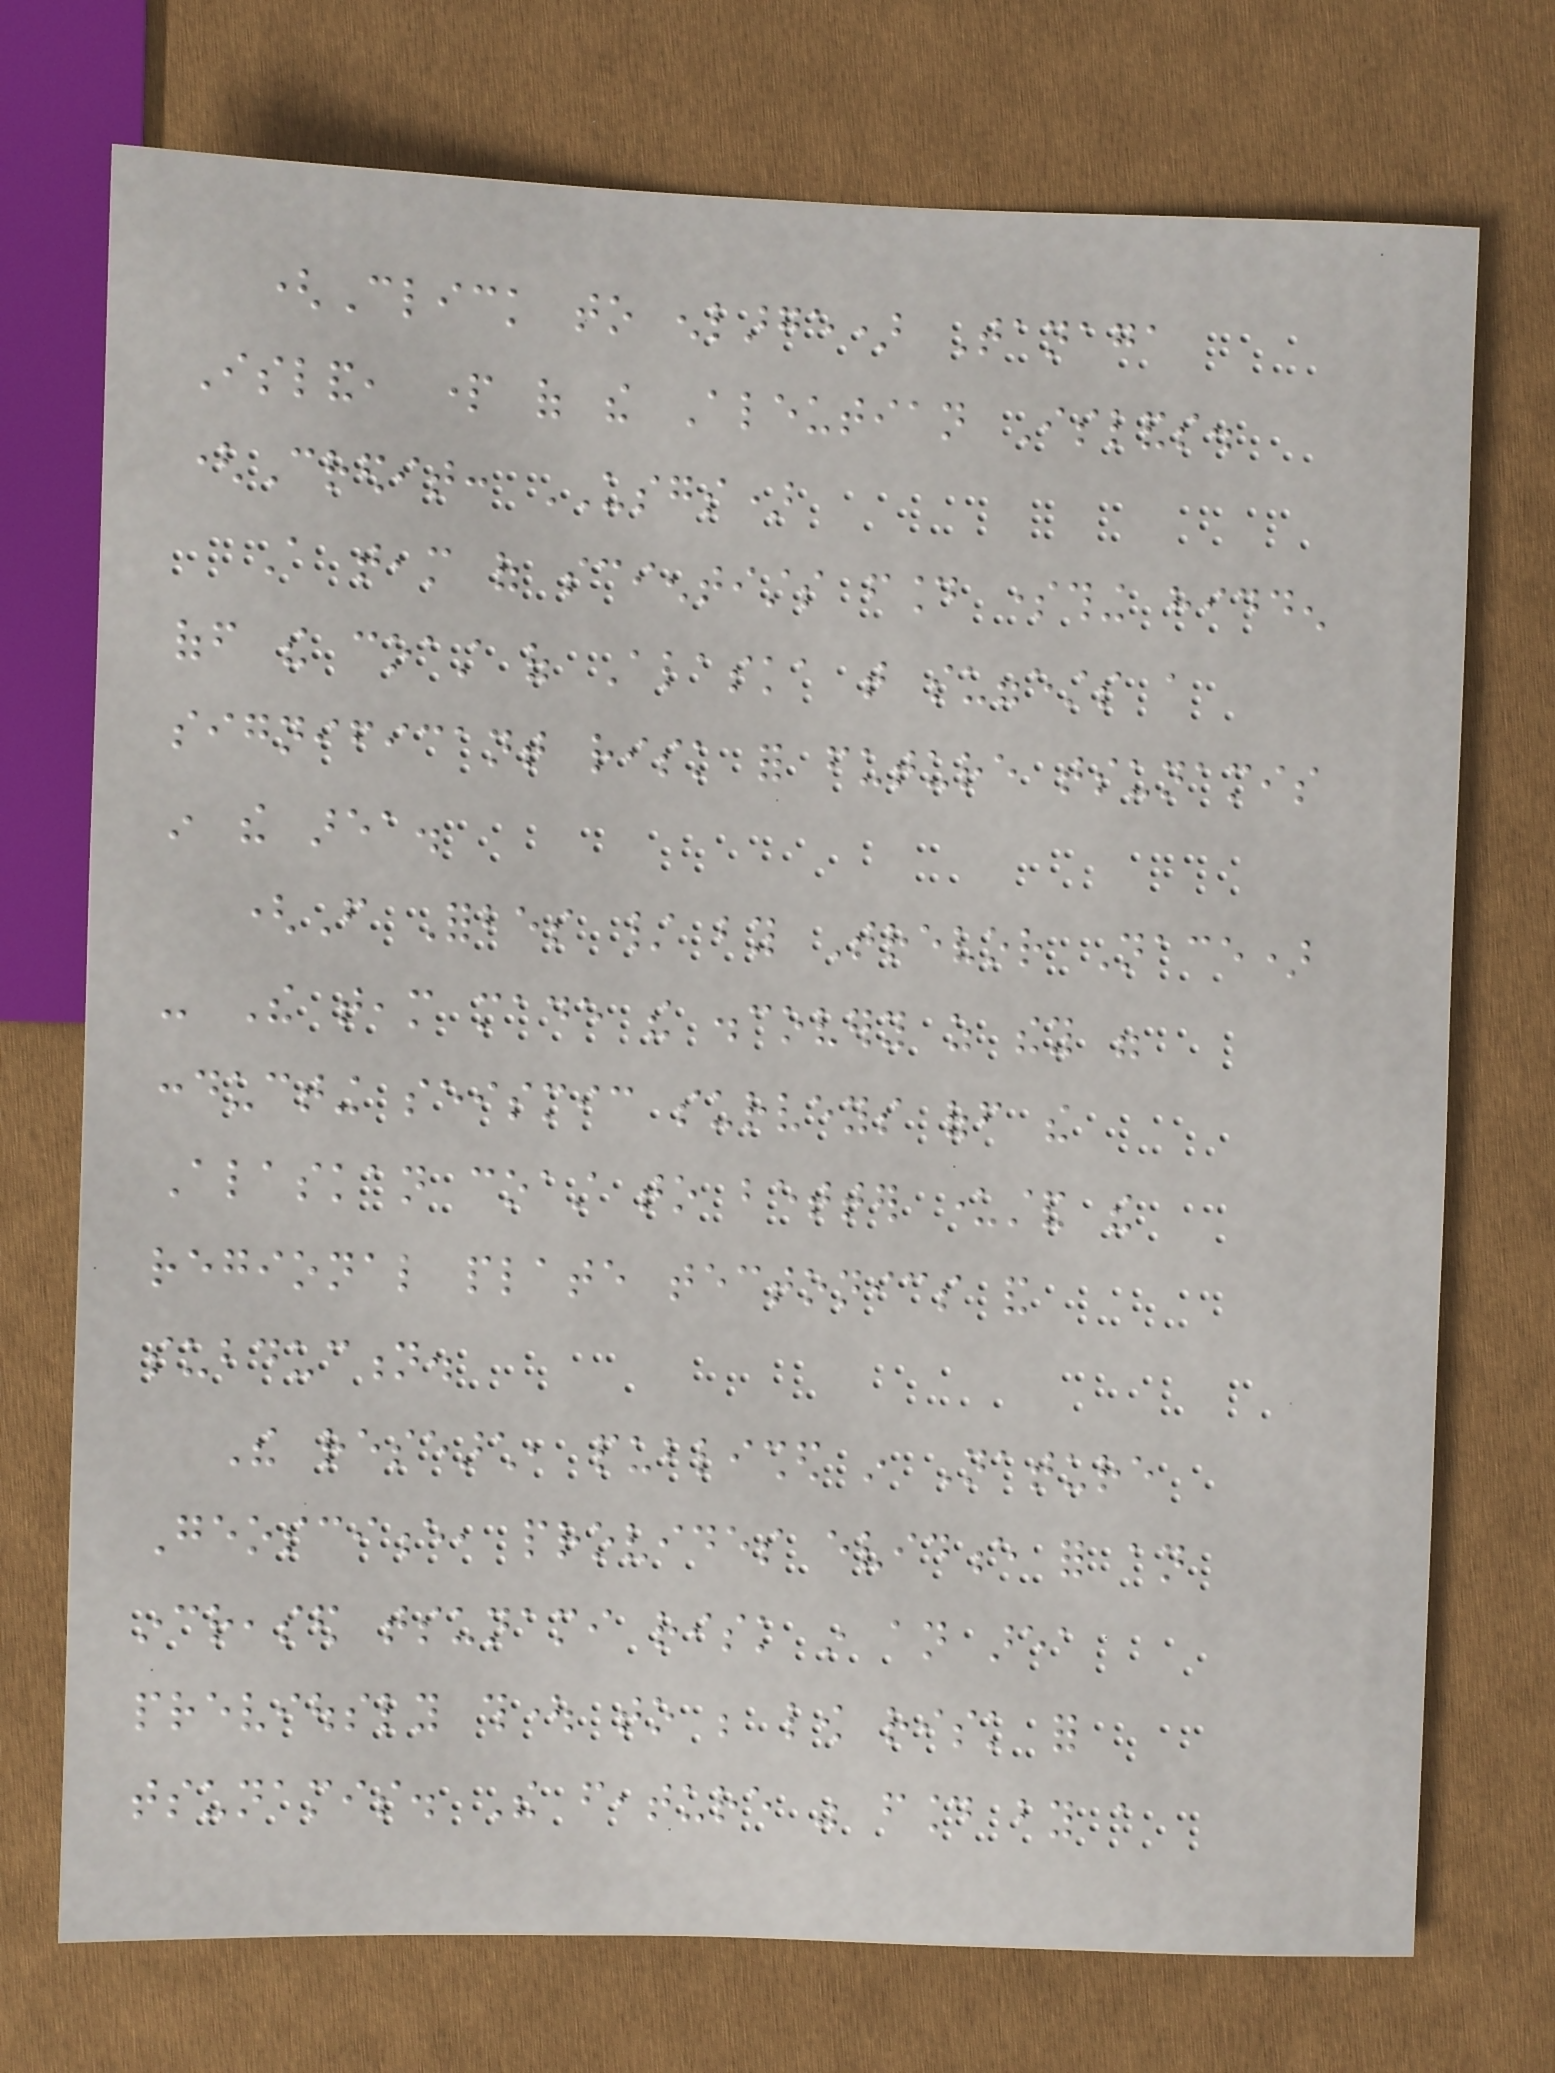(Click to enlarge) Tanaga
Island, part of the Aleutian Islands.
(Credit: USGS)
A team of scientists found something hidden
off the coast of Alaska that suggests a
significant risk for future tsunamis
in the area.
(From Forbes / by Trevor Nace)
- The team made the discovery as they were
conducting seismic surveys off the
Alaskan coast to better understand the
regional plate tectonics and
subduction.
The research, published in Nature
Geoscience, provides evidence for an
increased tsunami risk in an area
previously thought to be low risk for
tsunamis. The feature was found by a
